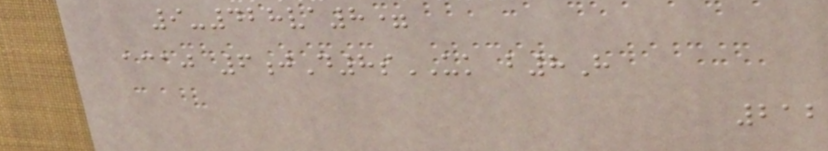9-428va8=
acaj 6jD8sUK b8H
212
